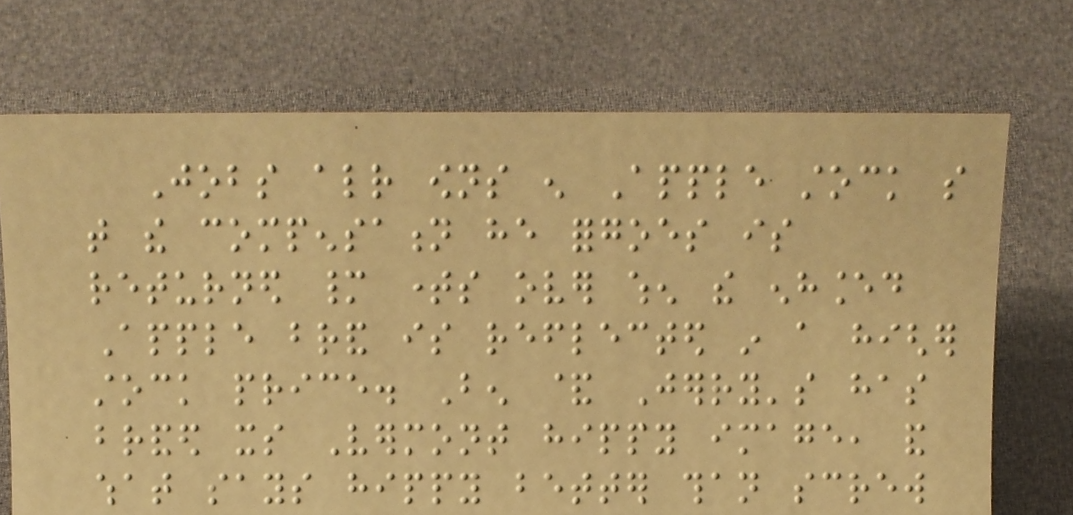Jobs already owns enough Apple stock so
that the compensation he forgoes is
returned many times over when the enhanced
Apple brand is reflected in a higher
stock price. Ben & Jerry's has
branded its Vermont hippy image, and
what says hippy better than screw
